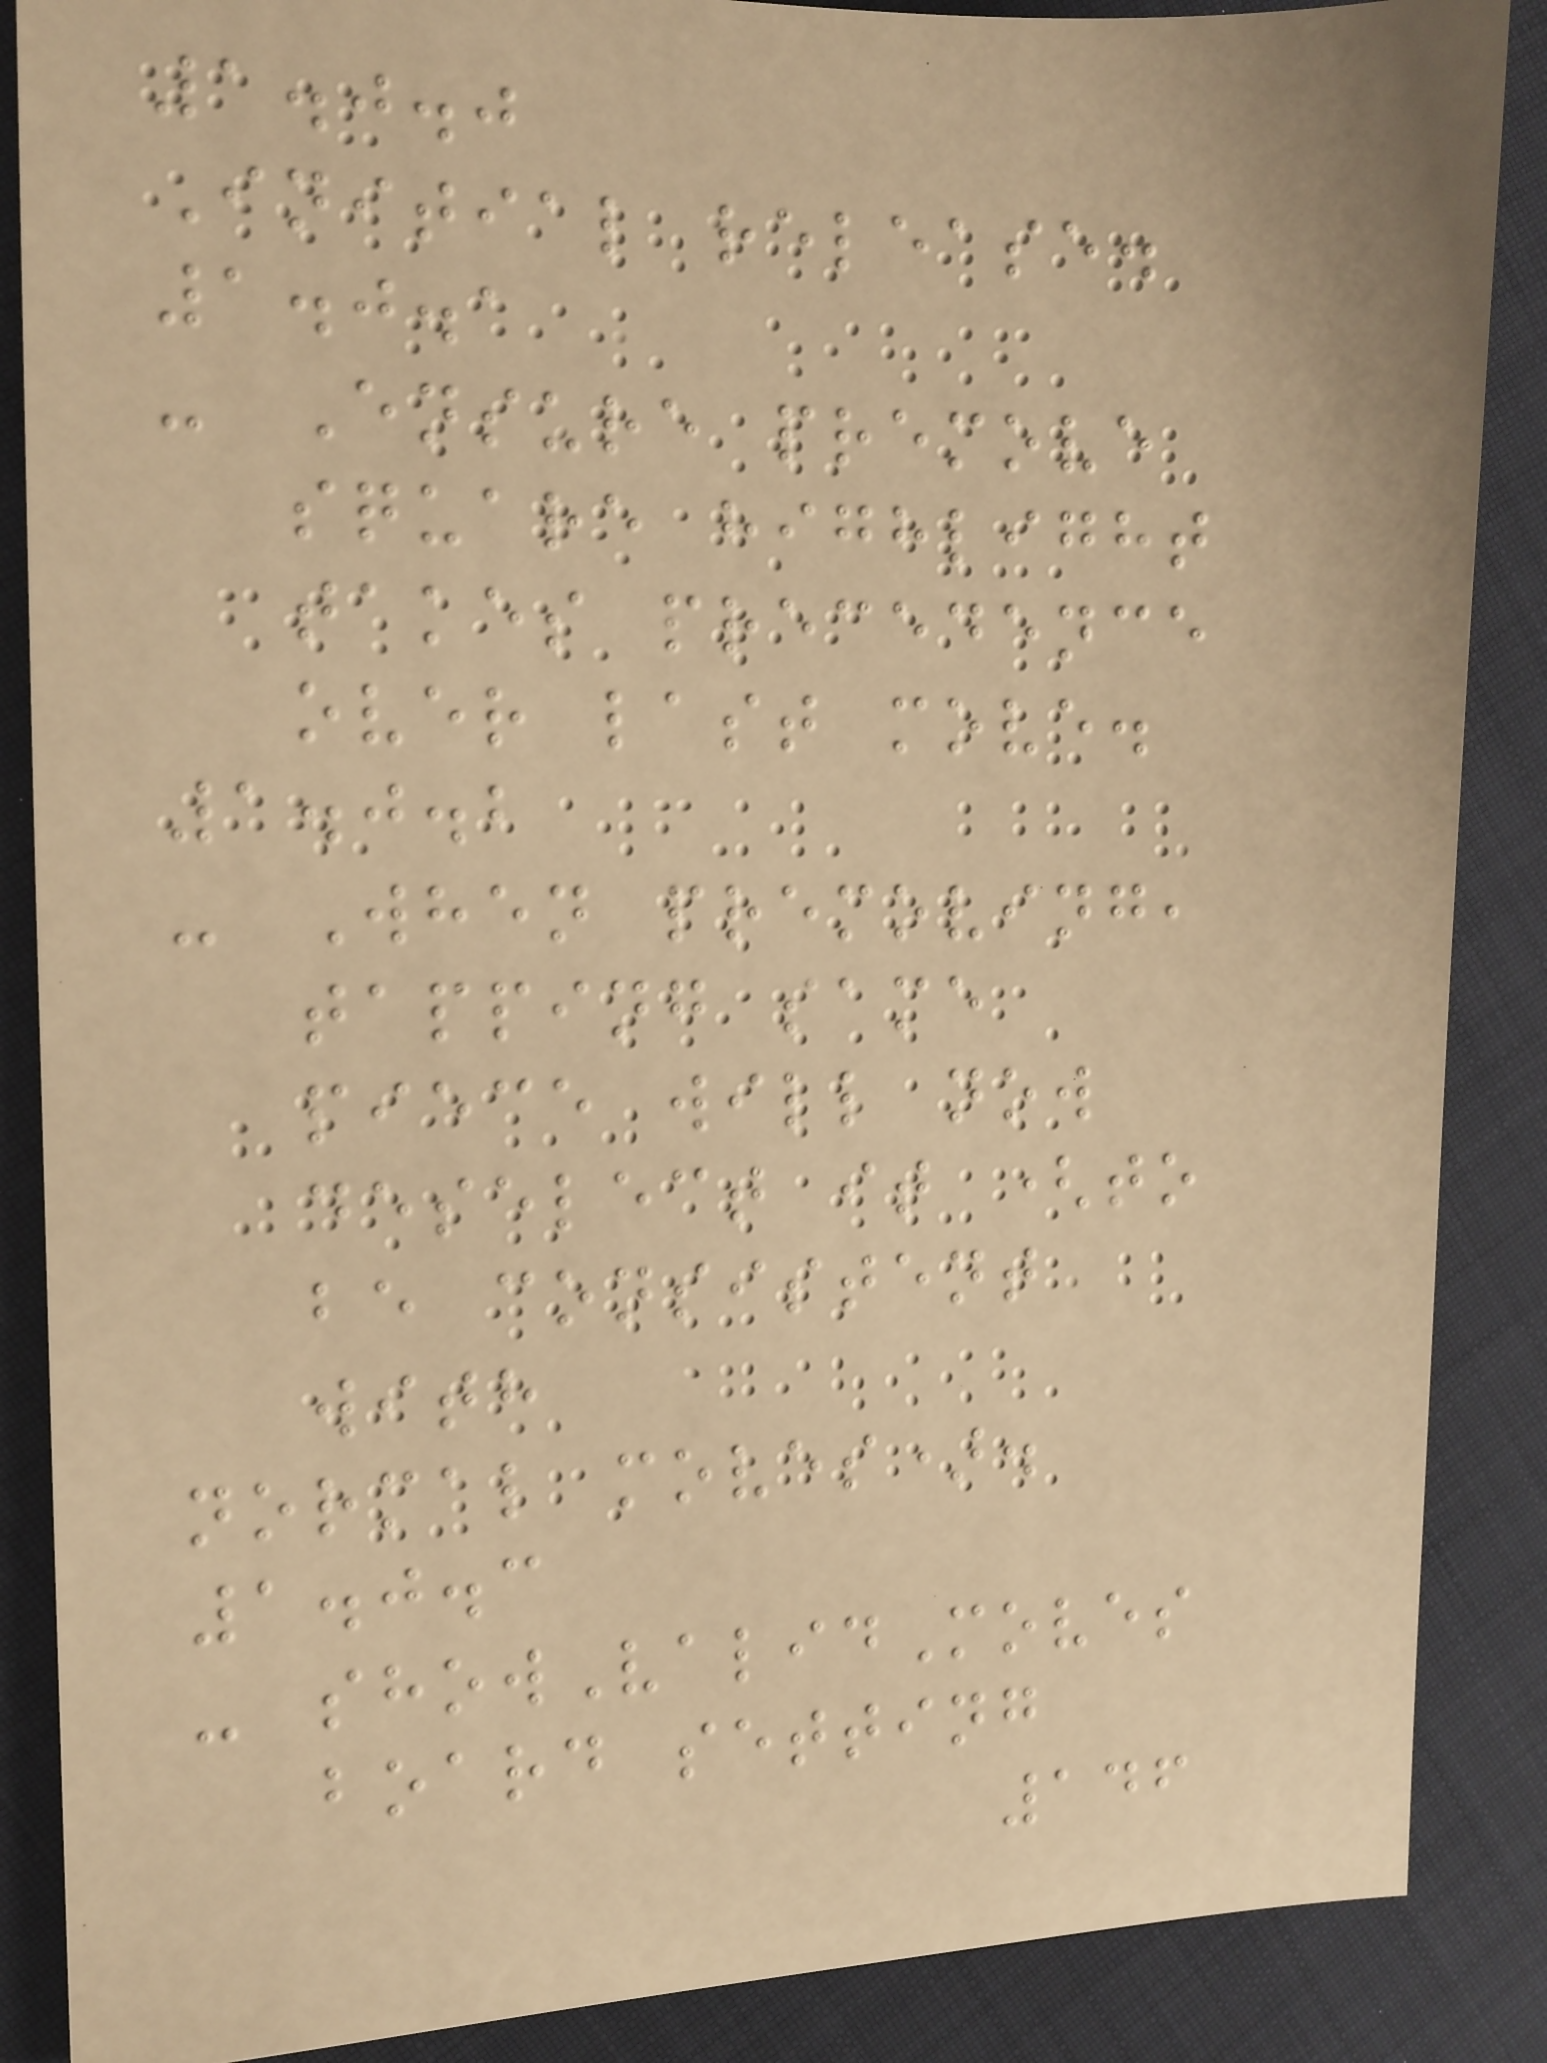1.0.0
Initial release.
1.0.1
- Ensure premove
square highlight
takes precedence
over last move.
1.0.2
- When premoving,
tapping same
piece will now
deselect it (to
be consistent
with
normal moves).
1.0.3
- showValidMoves
board setting
146
